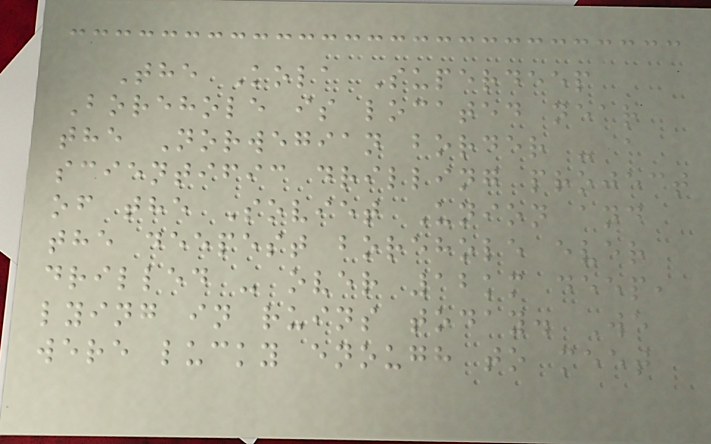The Kola Superdeep
Borehole is located near
the Norwegian border - a
scientific drilling project
of the Soviet Union and
the deepest borehole ever
drilled - over 12km deep,
lying in ruins today. We
were lucky enough to meet
